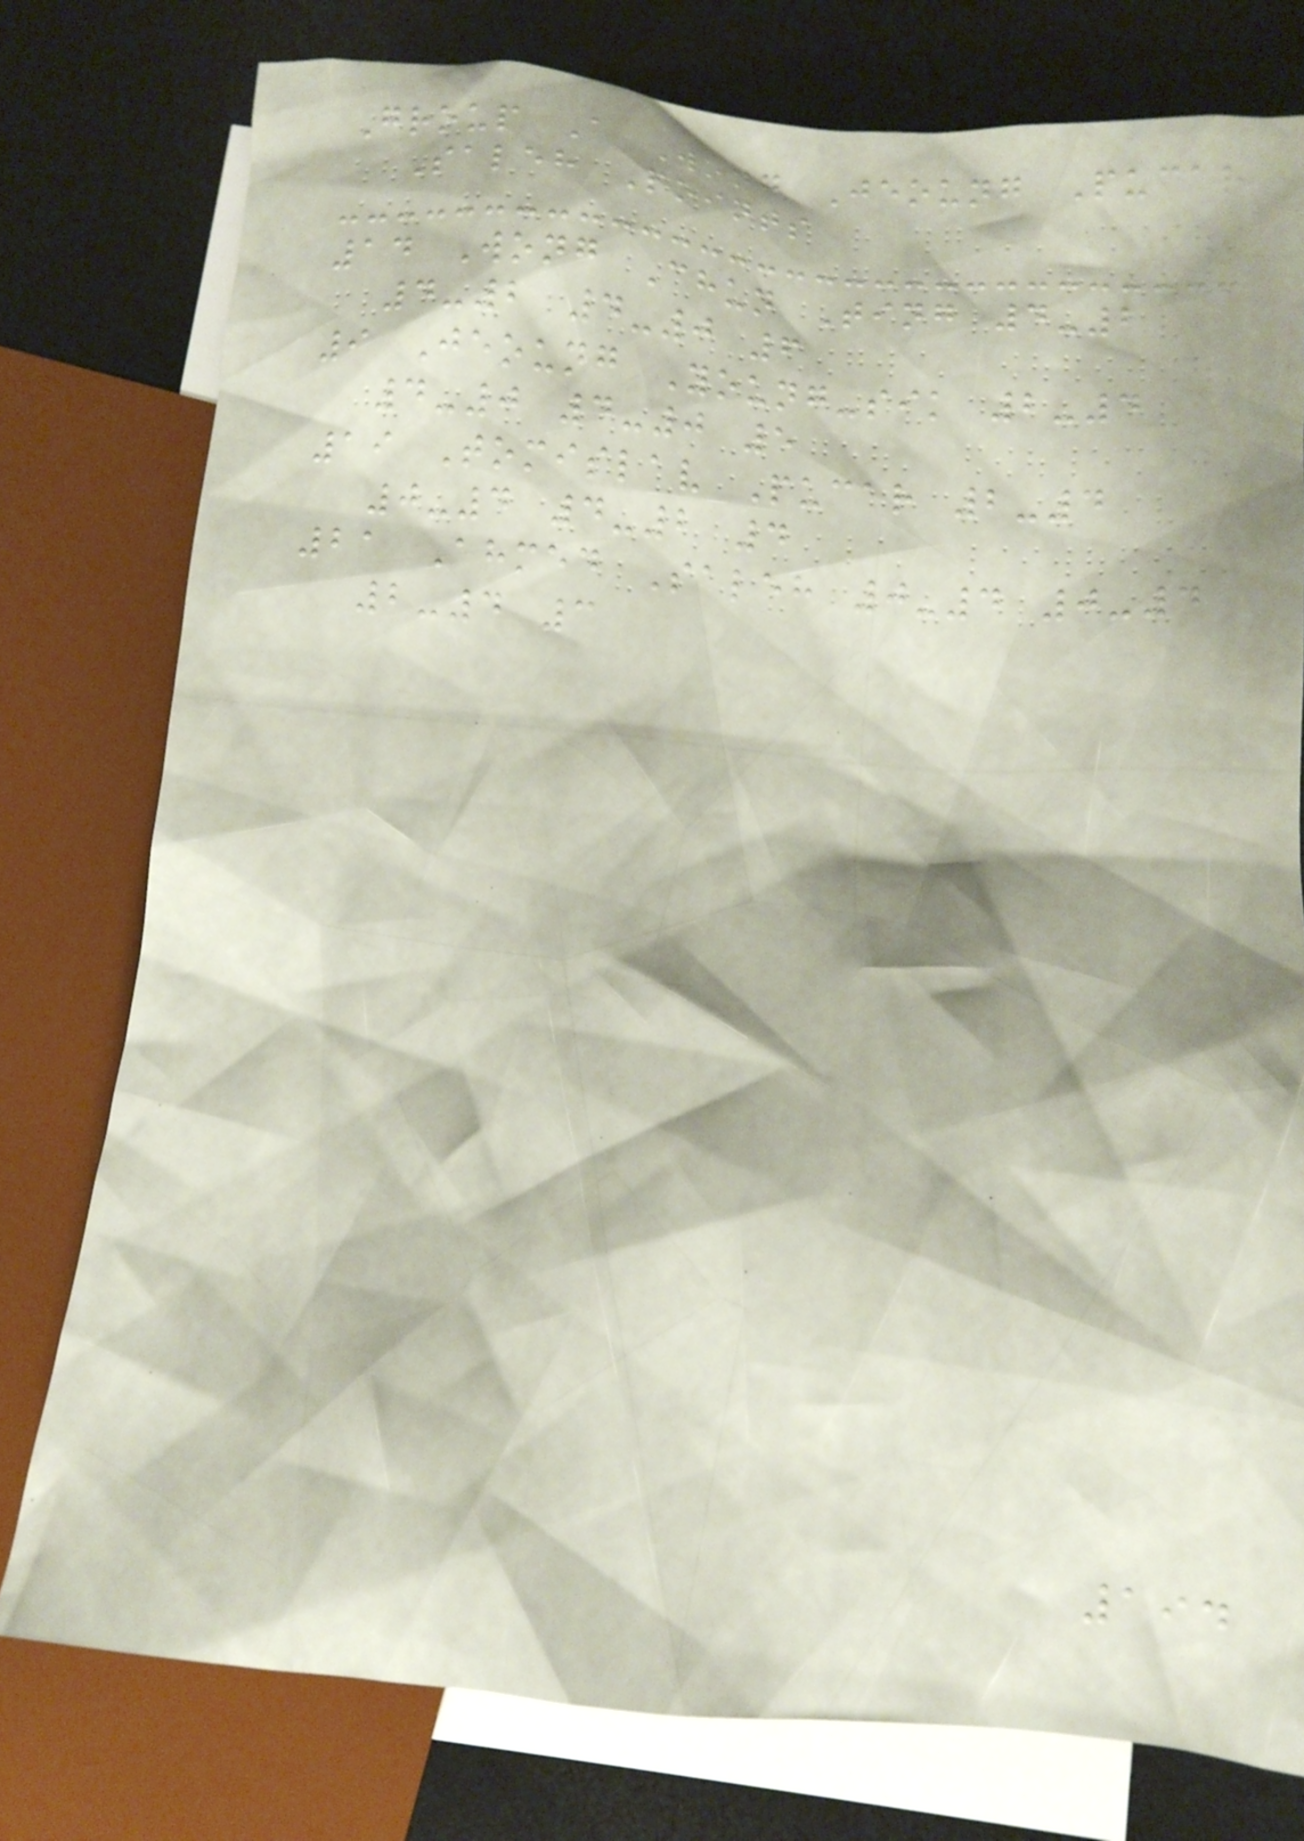Group A Wong Jeoung Pucar
Saleh Points
14 Wong Chun Ting 4-2
4-2 4-0 6
9 Jeoung Young-sik 2-4
4-0 4-0 5
19 Tomislav Pucar 2-4
0-4 4-2 4
21 Ahmed Saleh 0-4 0-4
2-4 3
194
